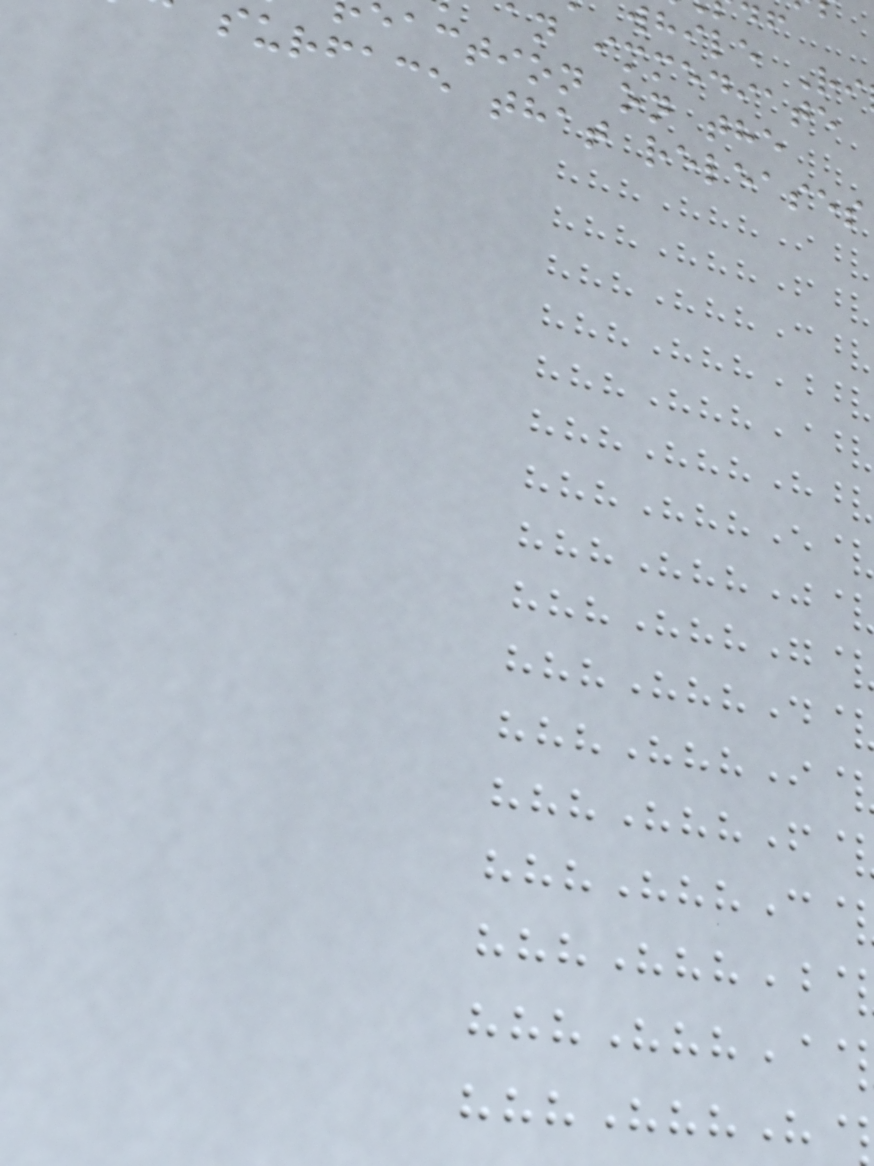while Ri
an immediate
eaction on the
surface that releases
